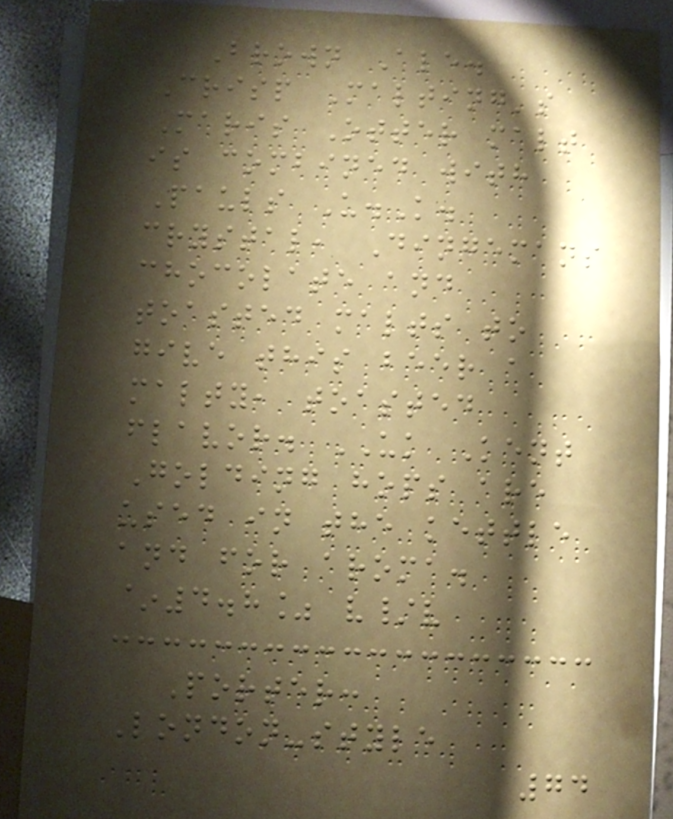Brown Ale.
Crisp Malting's
Maris Otter malt
is combined with
Pauls U.K.
crystal, Dingemans
chocolate and
toasted malts to
give this beer a
malty, toasted
flavor. UK Kent
Golding hops are
used in the kettle
and for aroma.
~4.8% v/v
Porter:
London-style
74
